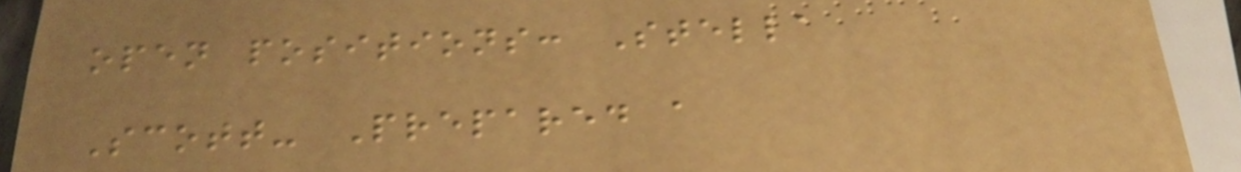open positions: Stella
Scott- Prepared a
